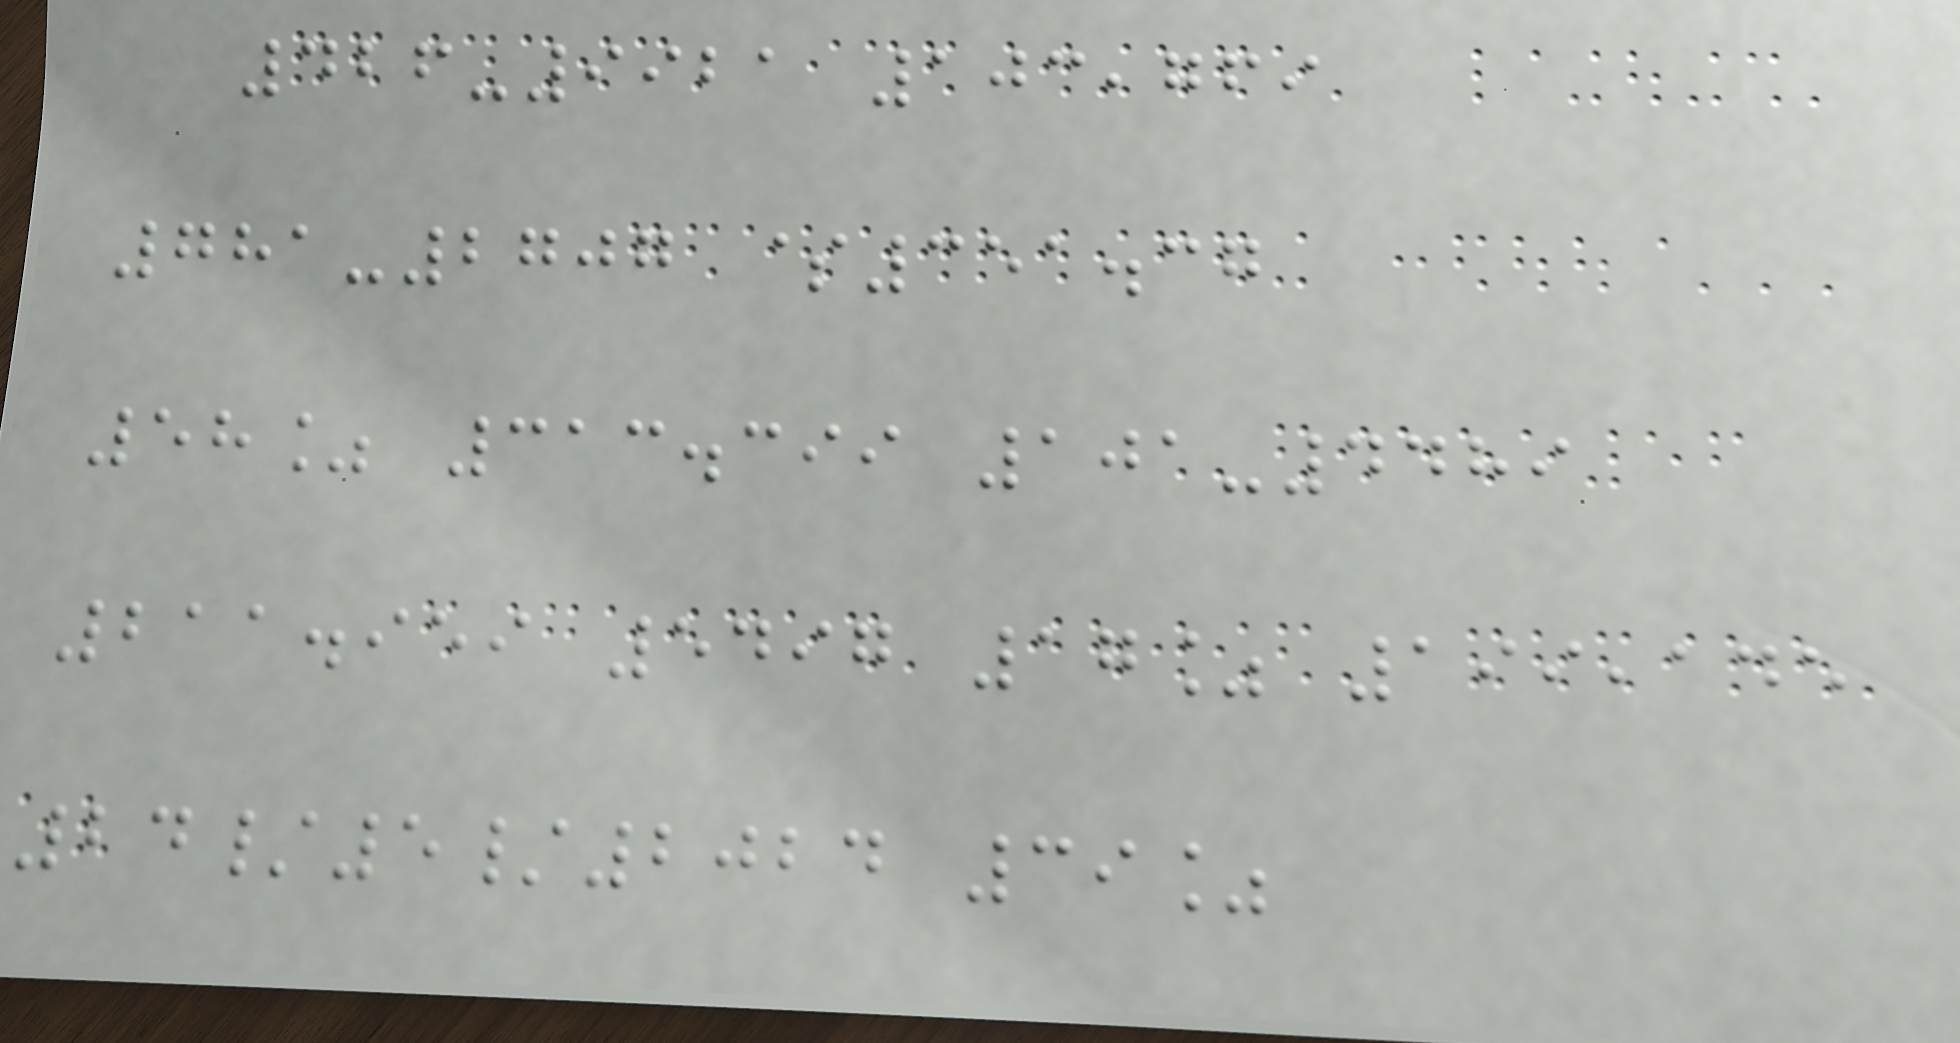426-9921 103,769
781-2707 $351.37
58% 313.399 101-4489
211.959 5497 17% 199,145
24/5/2024 39%
